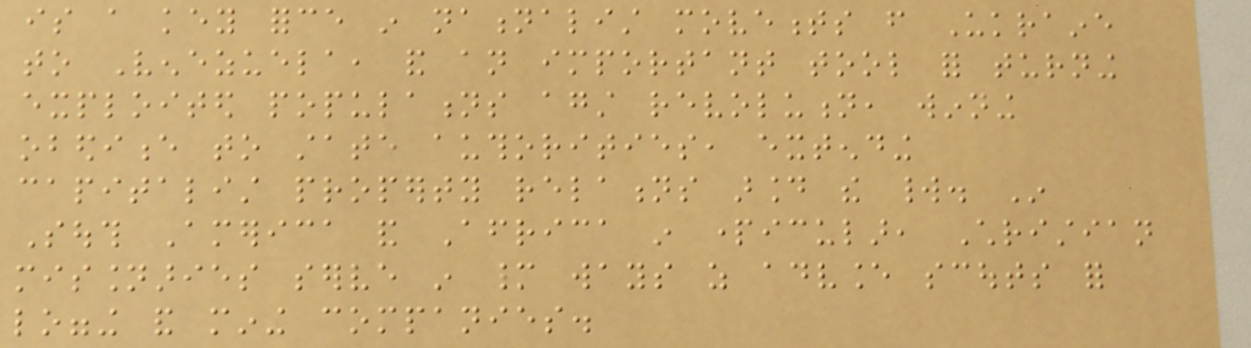is a key force in nationalist movements from Ukraine
to Venezuela, and an important tool for turning
exploited populations against revolution, winning
obedience to state authorities, extending
capitalist property relations around the world. In
South America and Africa in particular, Christian
missionaries serve in many ways as advance scouts for
logging and mining companies.
